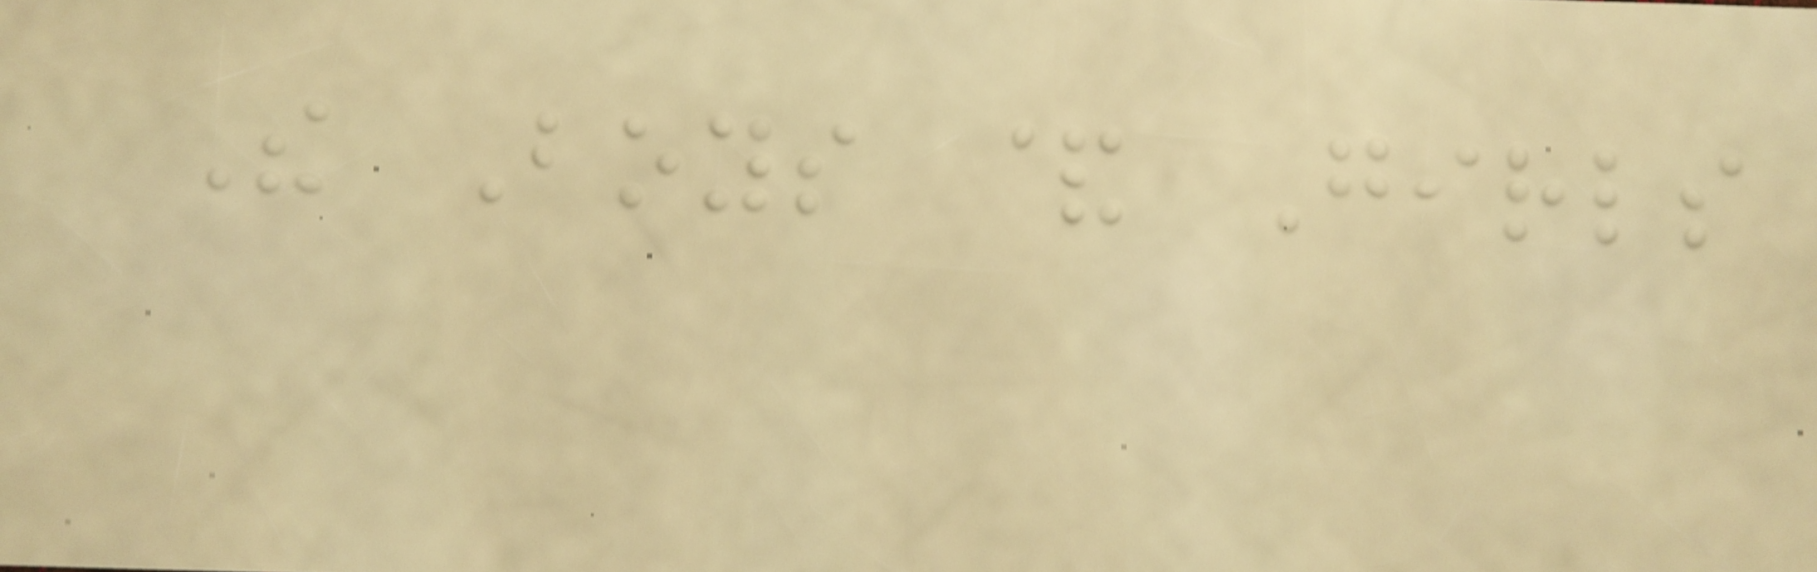The Boys & Girls
